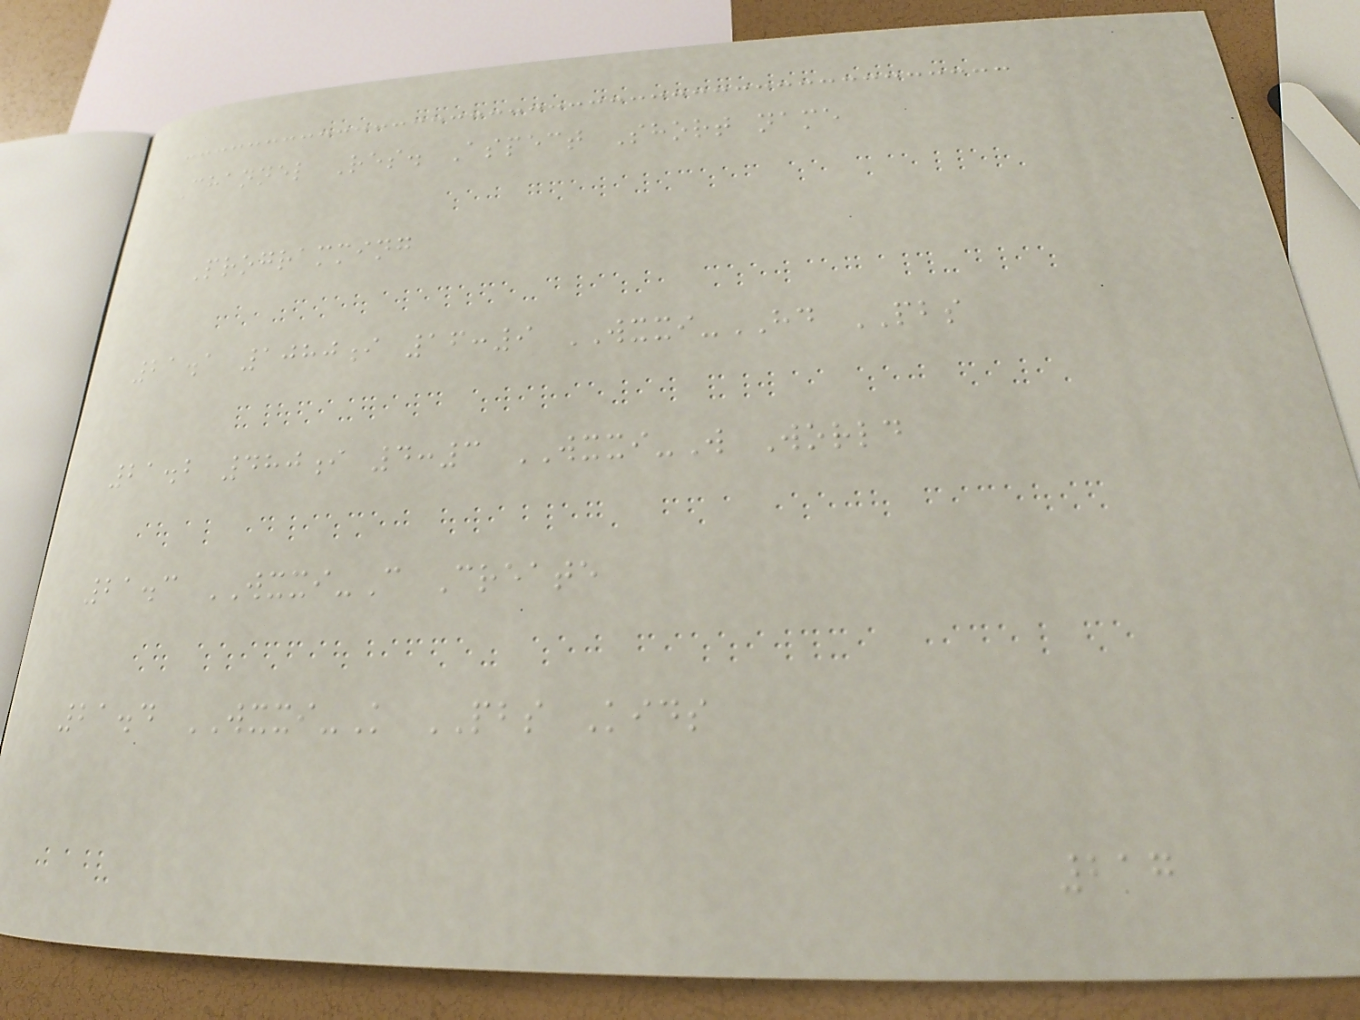Channel Res. Aspect Short name
Programming
21.1 1080i 16:9 WXXI-HD PBS
21.2 480i 4:3 WXXI-W World
21.3 WXXI-C Create
21.4 WXXI-K PBS Kids
217
